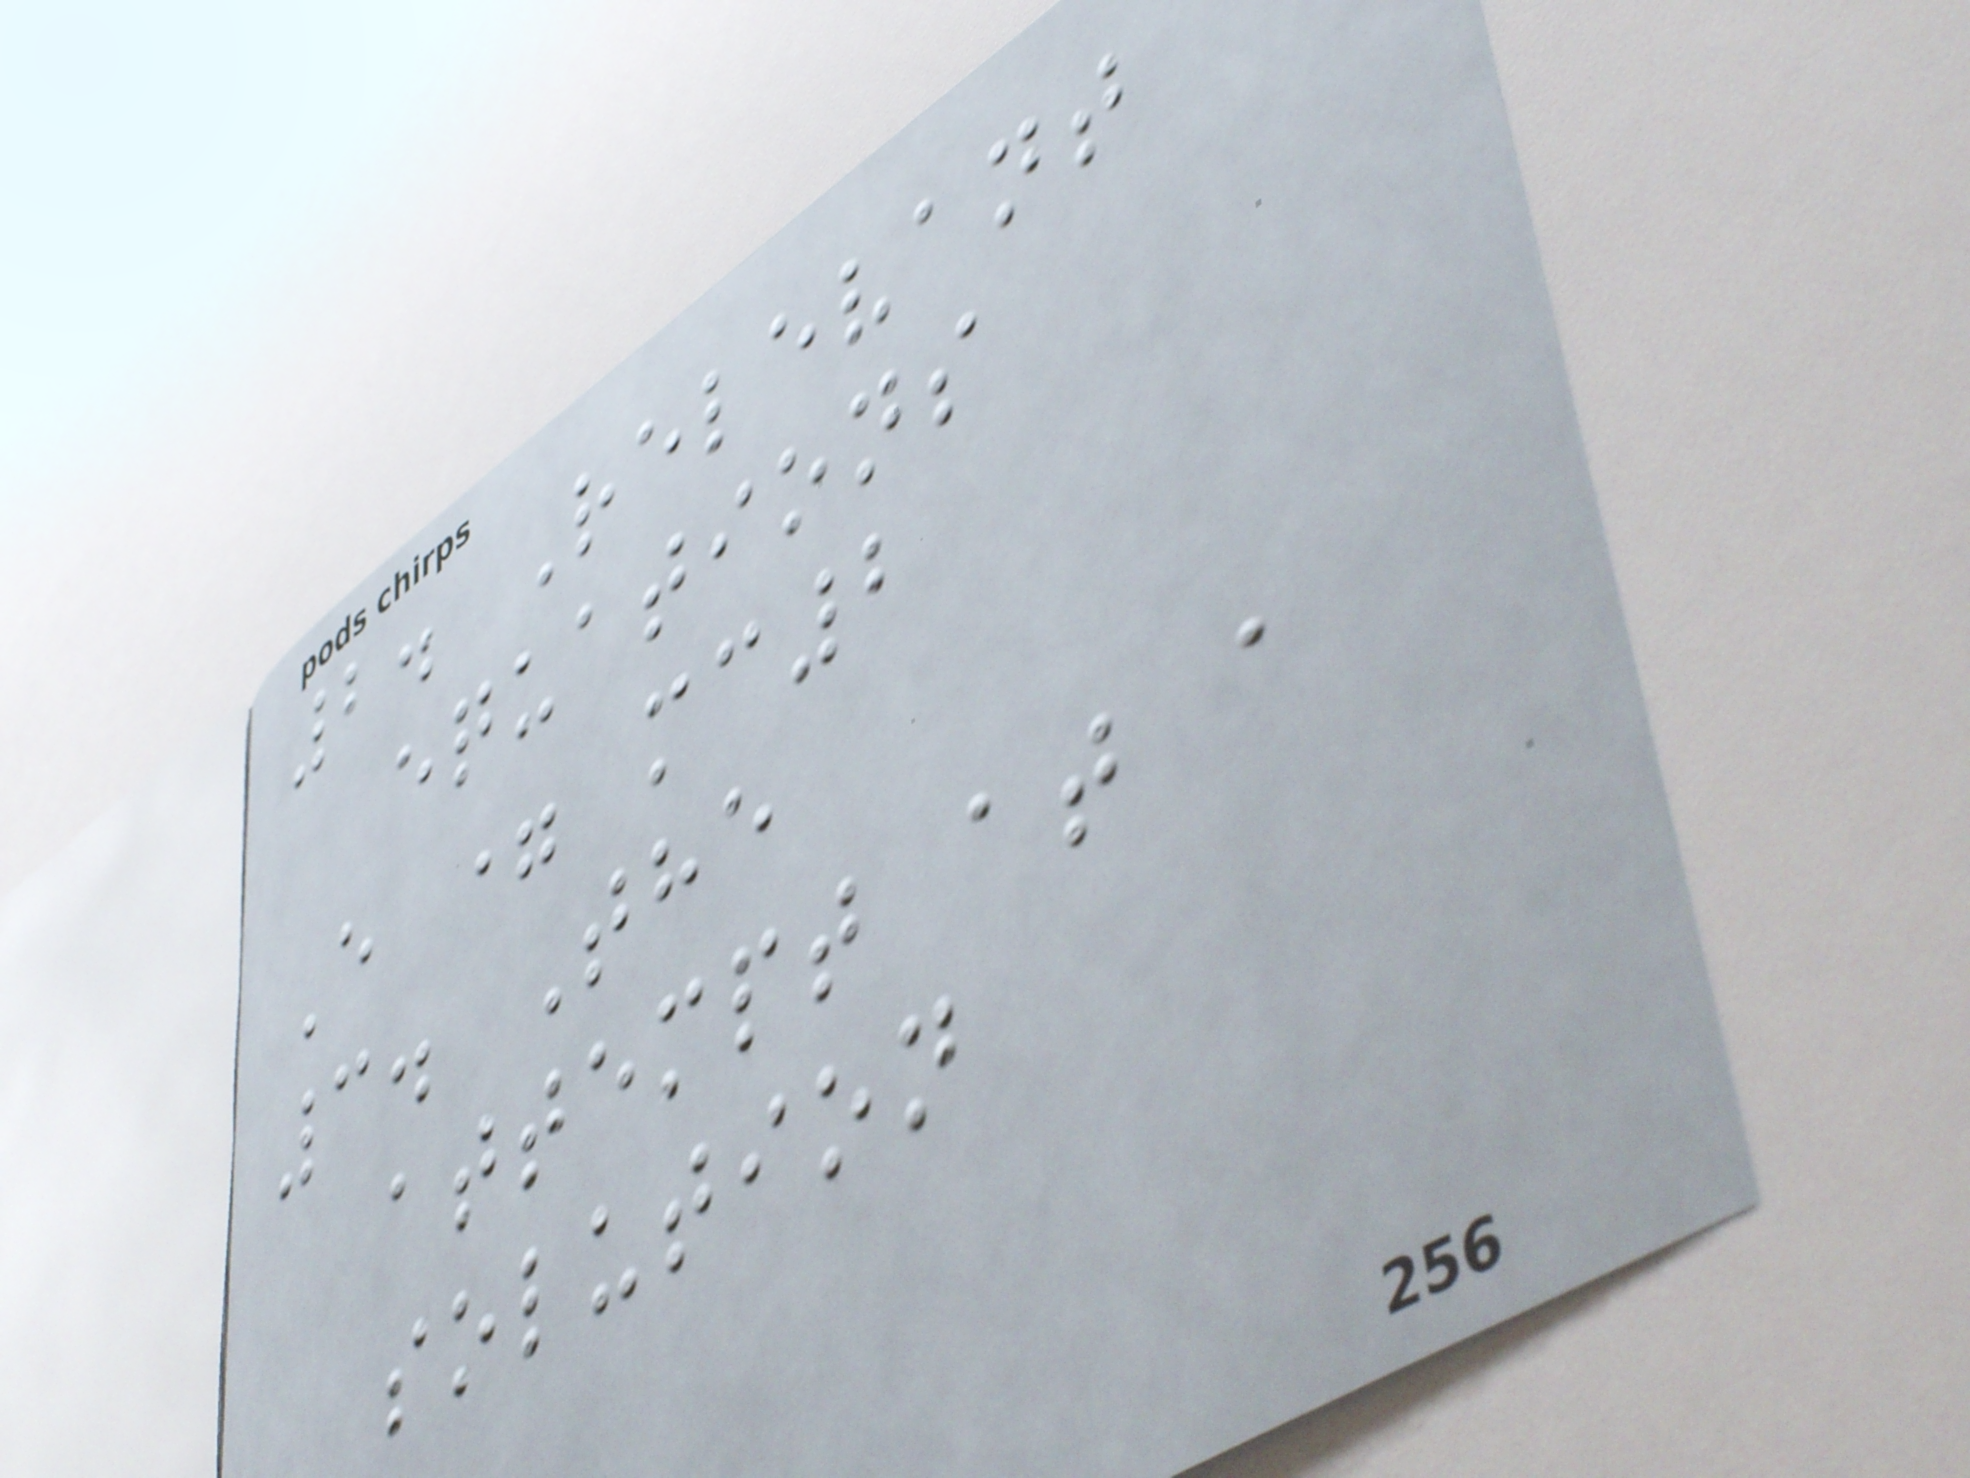2. Relevant
equations
E = mc2
3. The
attempt at a
solution
